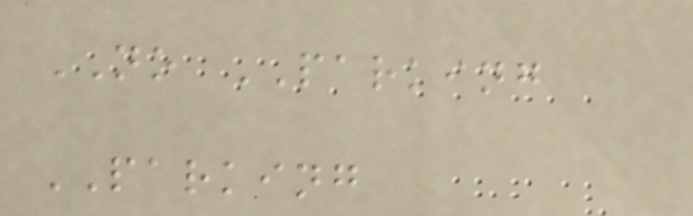NO PARKING
PARKING
